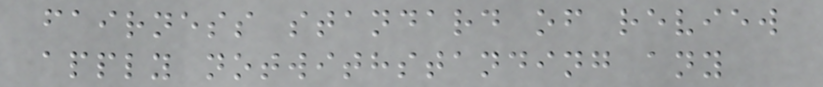fairness standard of review
apply notwithstanding any
